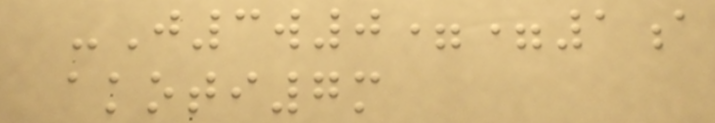-J3w0==1a
akoti7m
